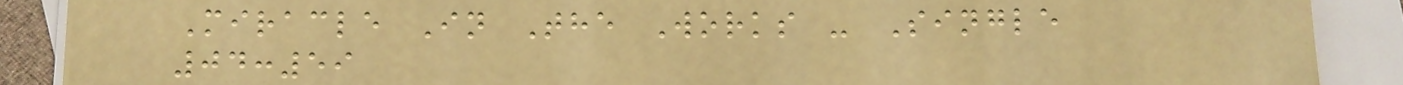Miracle In The Works - Single
04:59
